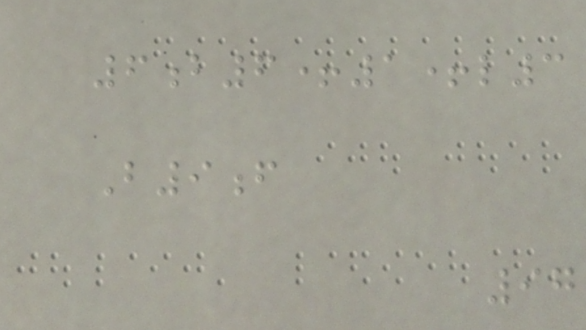6b6+1+l3
B9f
97
